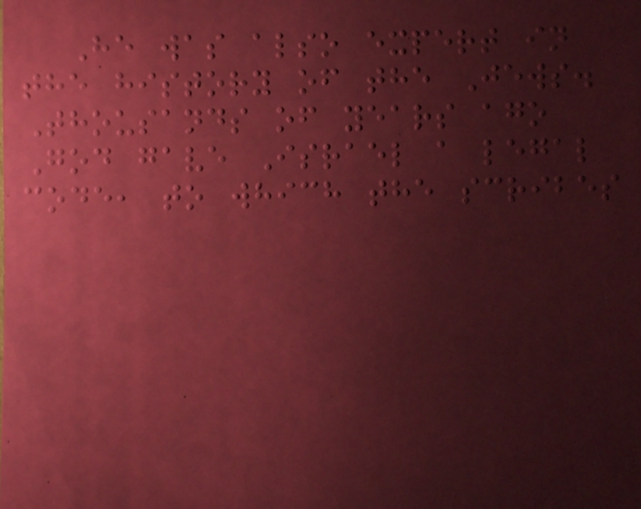He was also expert in
the history of the Jews.
Thousands of years ago
God gave Israel a legal
code, to which the scribes
